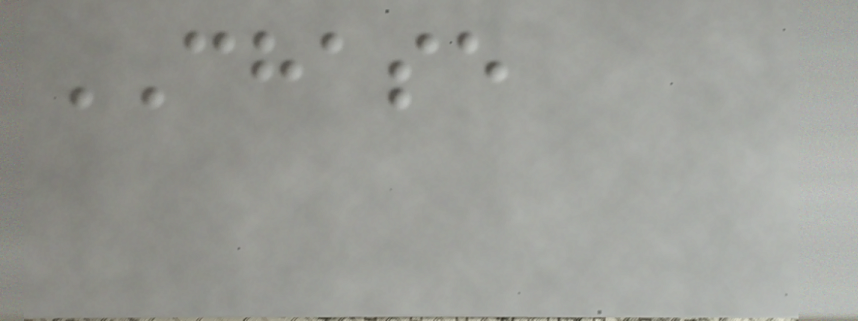CHASE
